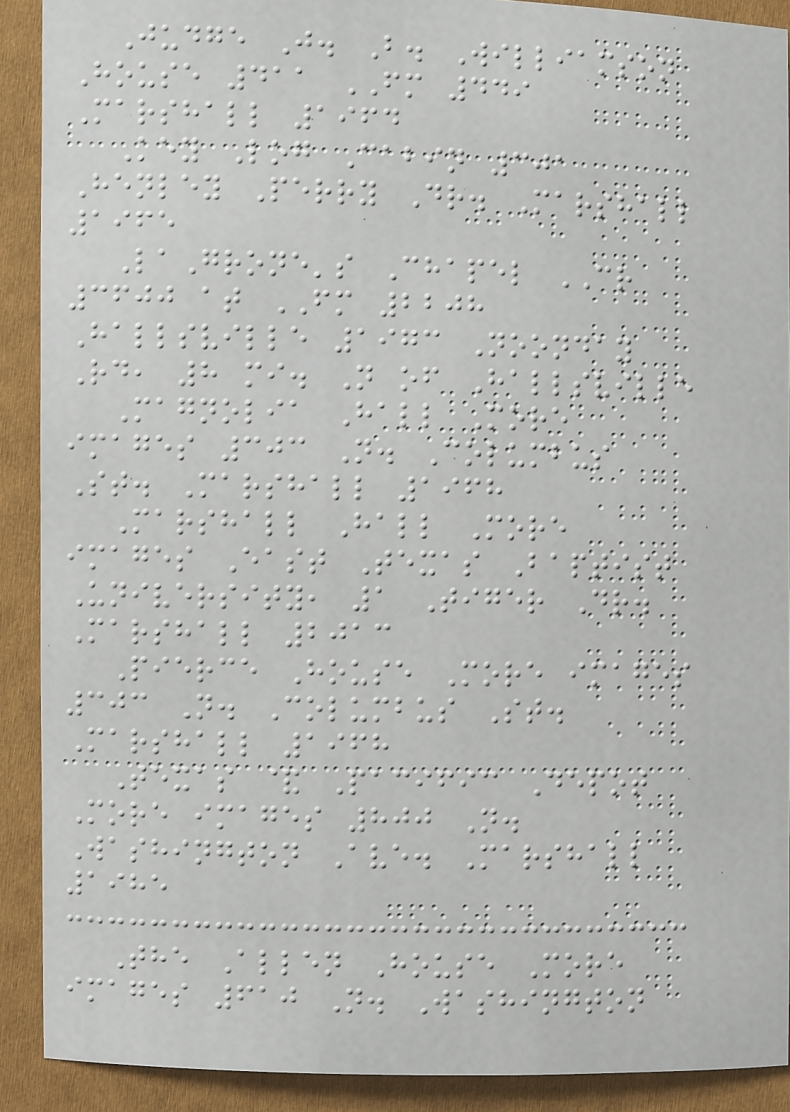Judge J. B. Williamson
House 411 FM 449
Marshall 1964
Key Log Cabin 301
Henley Perry Dr. Marshall
1965
LaGrone's Chapel CR
3600 at FM 2208
Hallsville 1973 Noonday
Rd, 8 mi. N of Hallsville
Magnolia Hall More
images 303 N. Columbus
St. Marshall 1968
Marshall Hall More
images East Texas Baptist
University, 1 Tiger Dr.
Marshall 2013
Pierce House More images
303 N. Columbus St.
Marshall 1968
Texas & Pacific Depot
More images 800 N.
Washington Ave. Marshall
1985
The Allen House More
images 610 N. Washington
